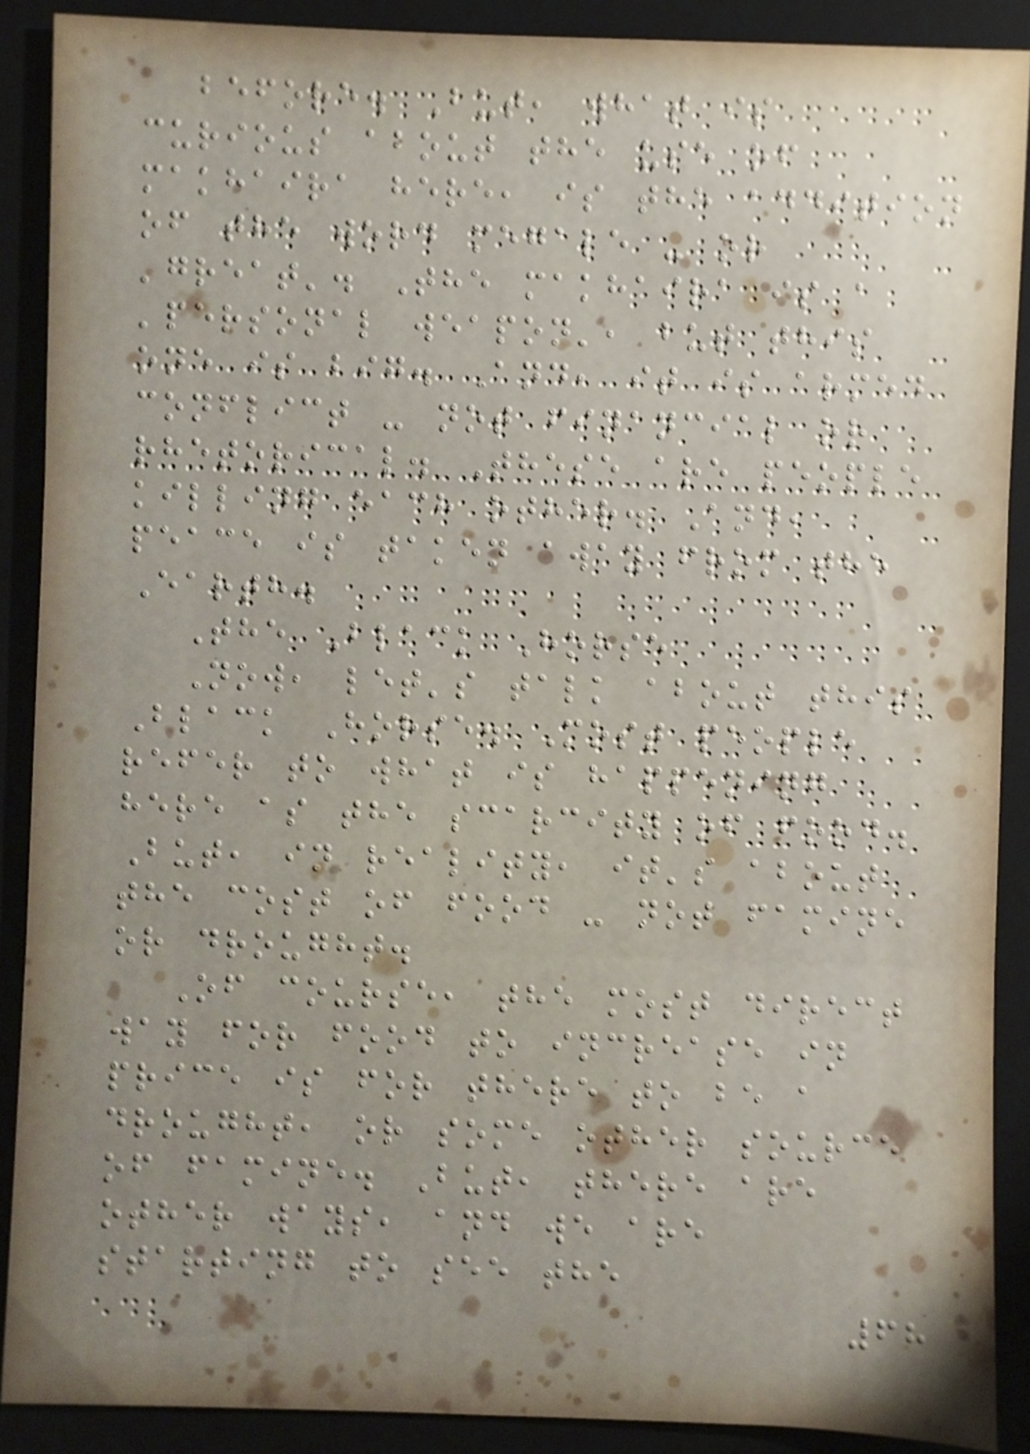before. But, what is
curious about the use of
makhaira here, is the addition
of the word megale - or
'great'. The makhaira is a
'personal weapon', but this
one is big. And, it is armed
conflict - not financial or
rhetorical. These are people
killing each other. And,
peace is taken away from the
Earth.
The Black Horse
Now, let's talk about this
Black Horse. Most people
refer to what is happening
here as the scarcity of food.
But, in reality, it's about
the cost of food - not famine
or drought.
Of course, the most direct
way for food to increase in
price is for there to be a
drought, or some other source
of famine. But, there are
other ways, and we are
starting to see the
68
